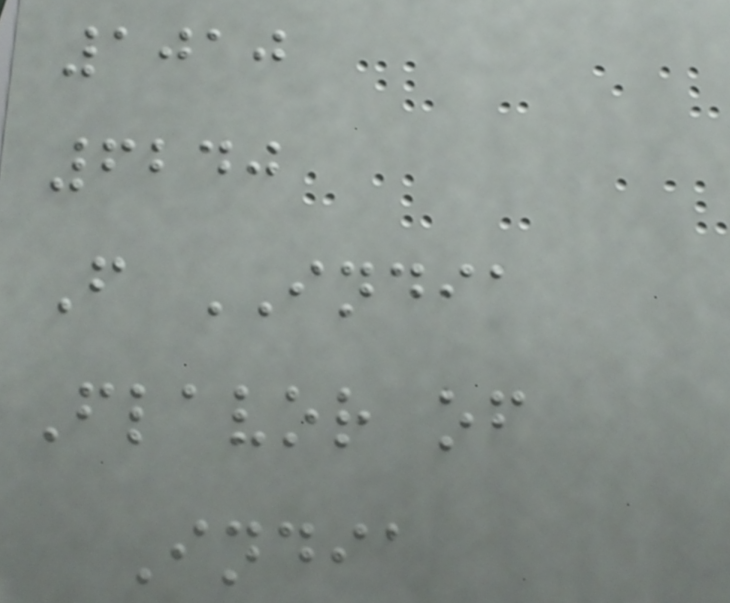1010
6240
F INDIA
Flavor of
India
